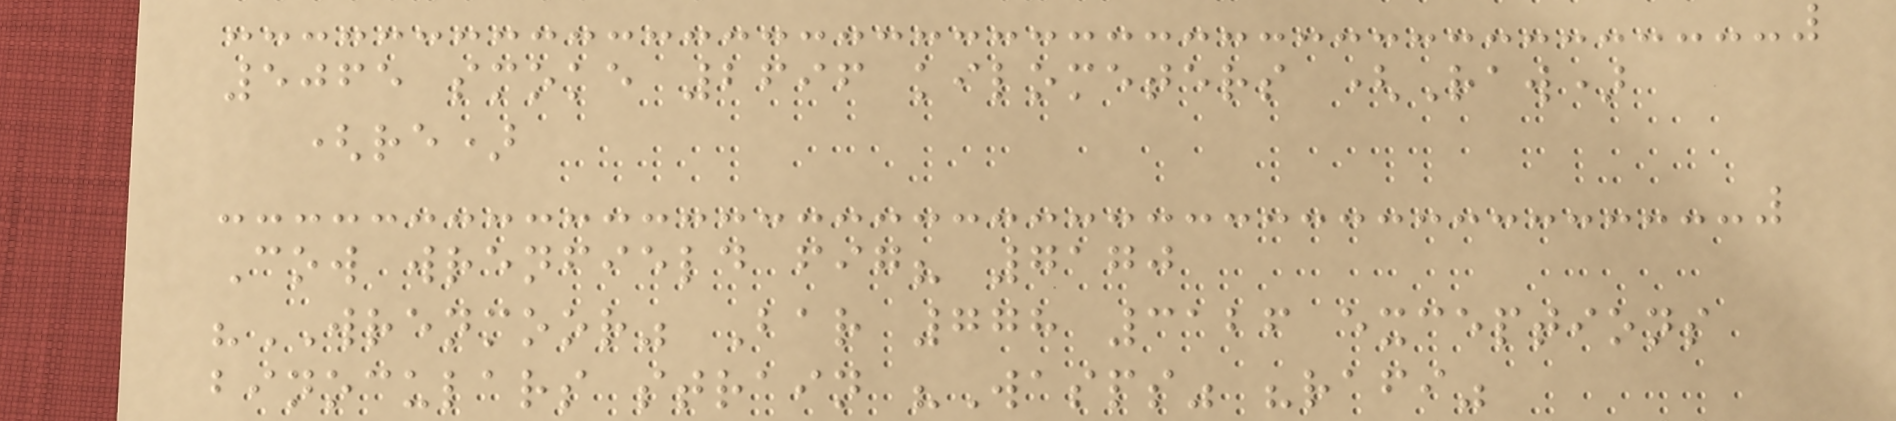5065 smoke 2696 kilometers (Raw)
(re)
Cow wrenfield fig? 7170
"WRENMOOR" Bar 778 3126 exceptions
binoculars strain "Wasps" "rafi"
